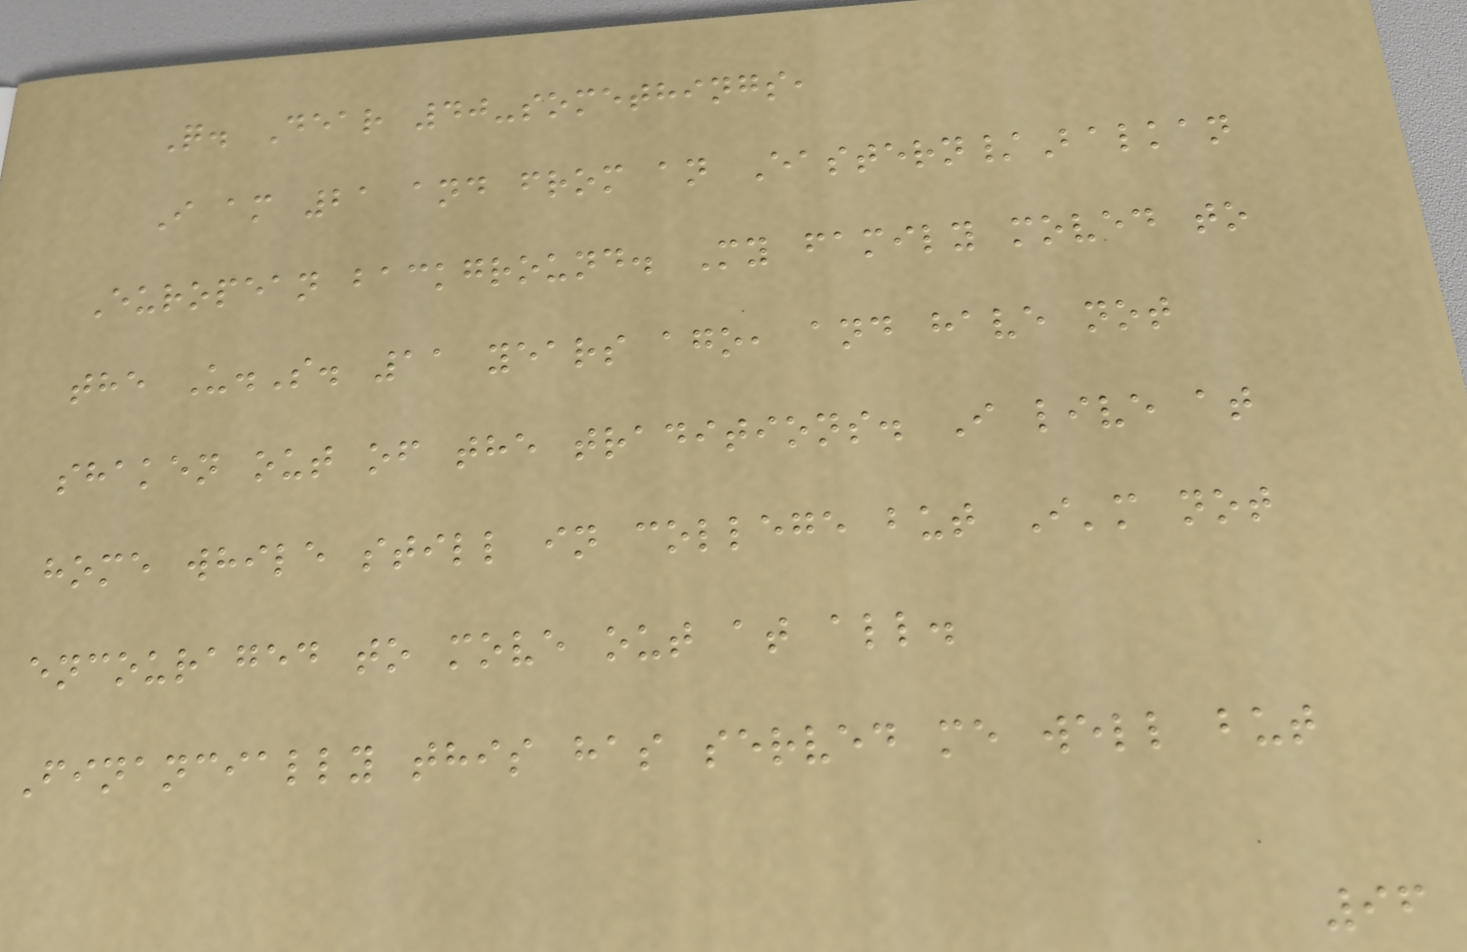Q. Dear 40-somethings,
I am 21 and from an Eastern/Balkan
European background. My family moved to
the U.S. 11 years ago, and have not
shaken out of the traditions. I live at
home while still in college but I'm not
encouraged to move out at all.
Financially this has served me well but
96
